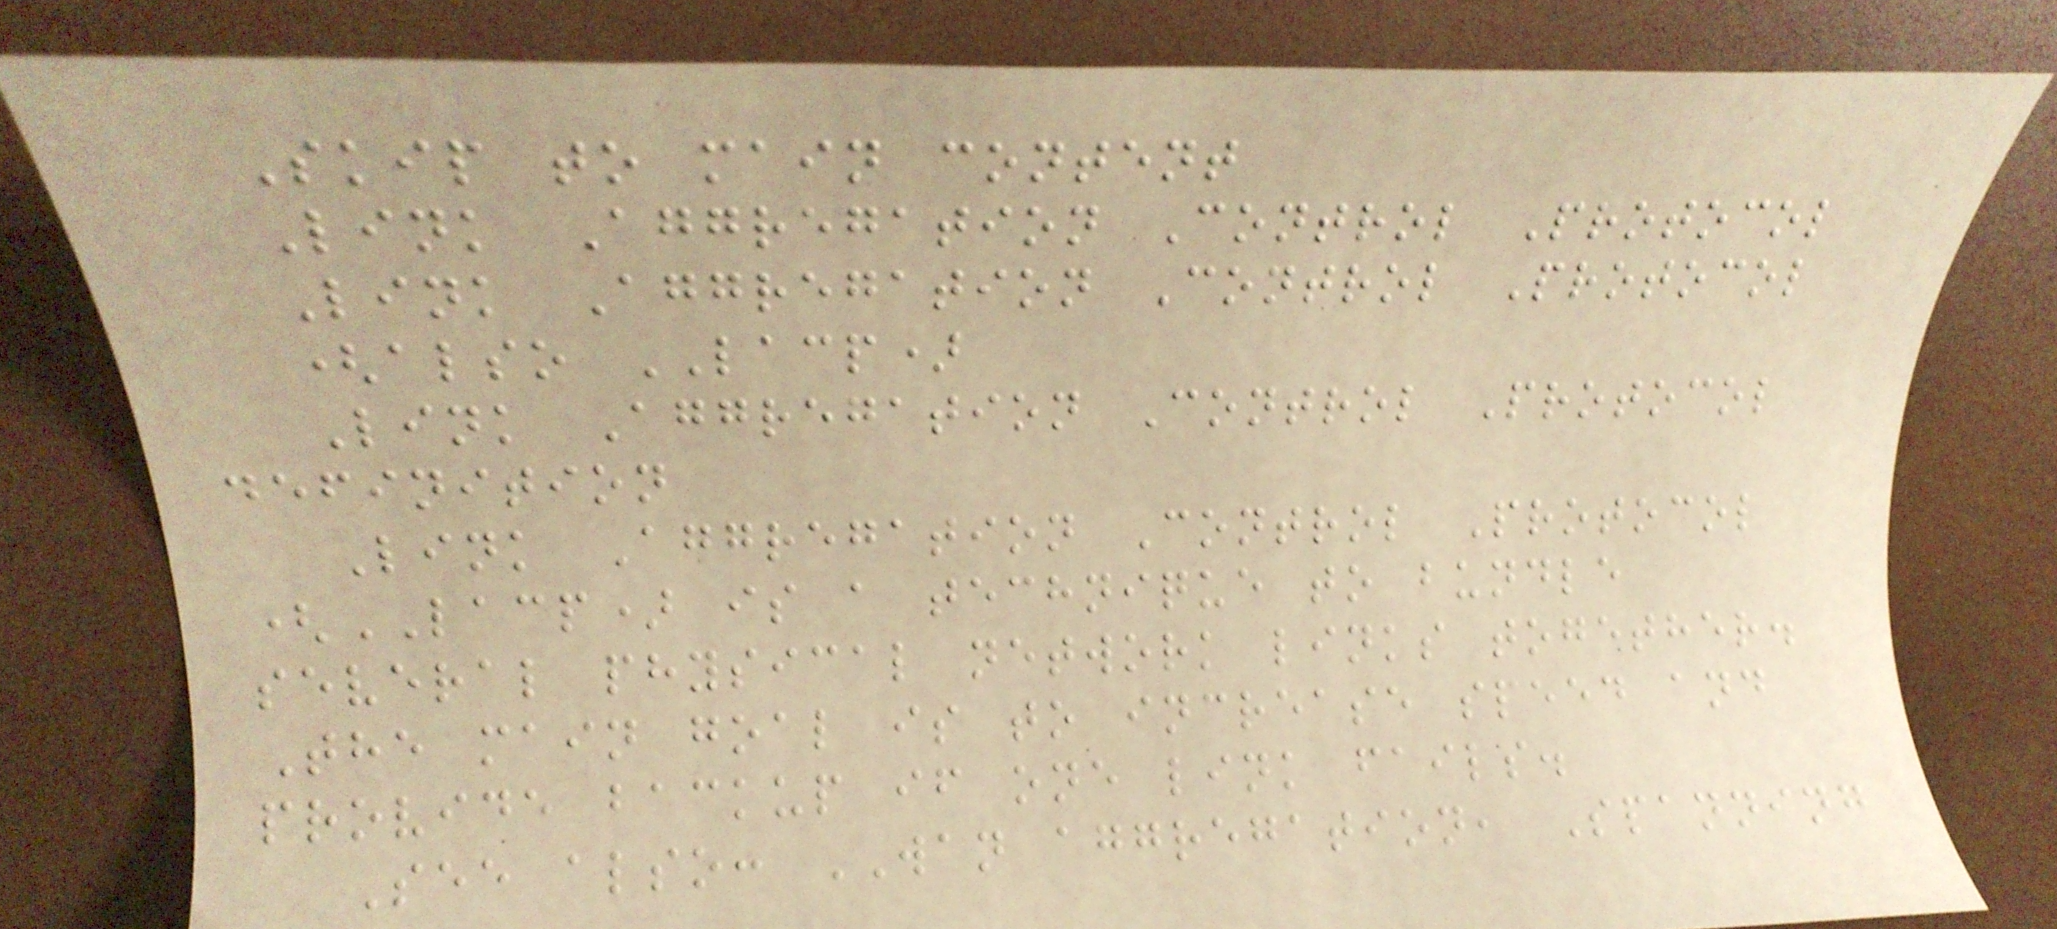Skip to main content
Link Aggregation Control Protocol
Link Aggregation Control Protocol
(also LACP)
Link Aggregation Control Protocol
definition
Link Aggregation Control Protocol
(LACP) is a technique to bundle
several physical network links together.
The main goal is to increase speed and
provide backup if one link fails.
See also: WAN aggregation, Spanning
